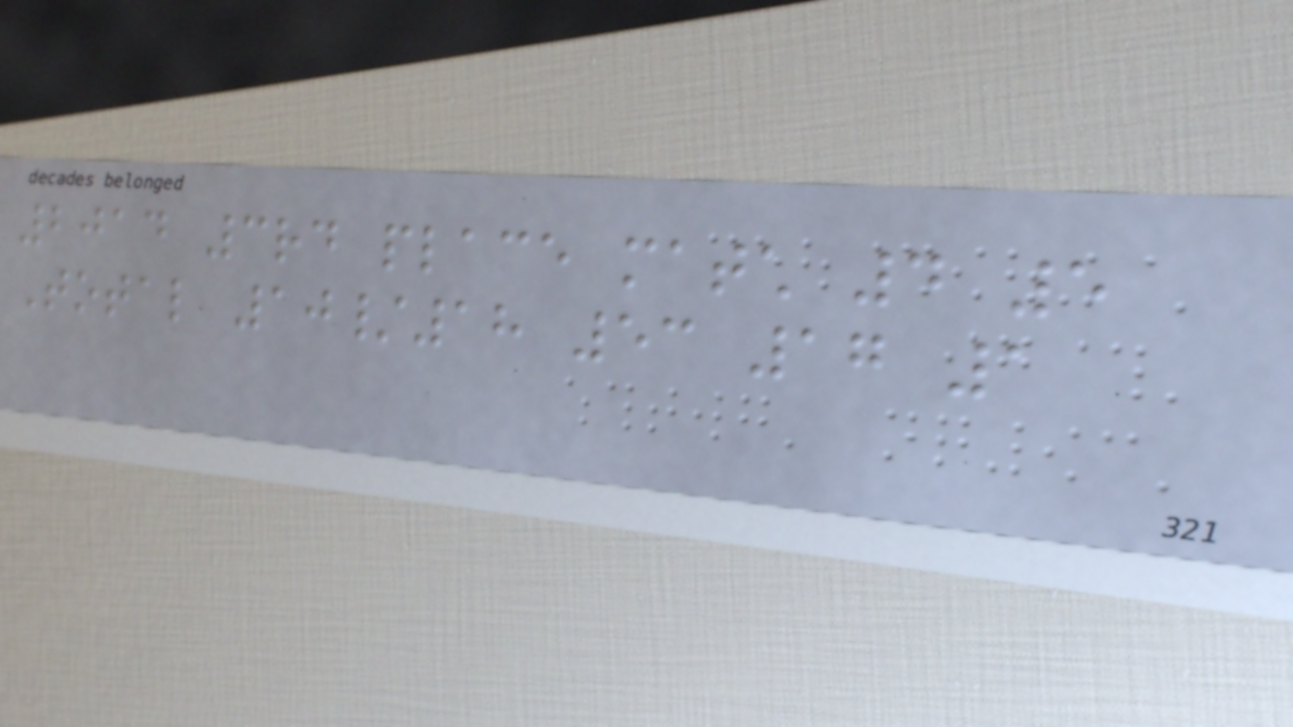2014 3rd place match 4 5
Total 10/18 53 17 1
